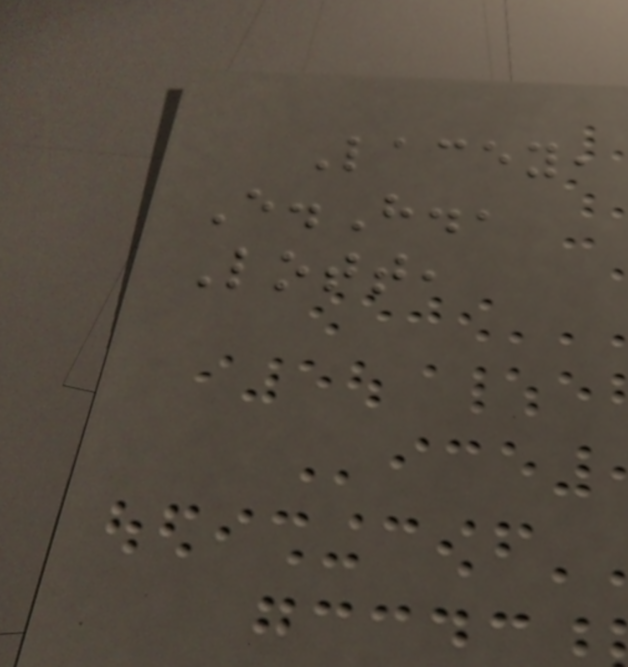Lacey,
E.H.,
Lott,
